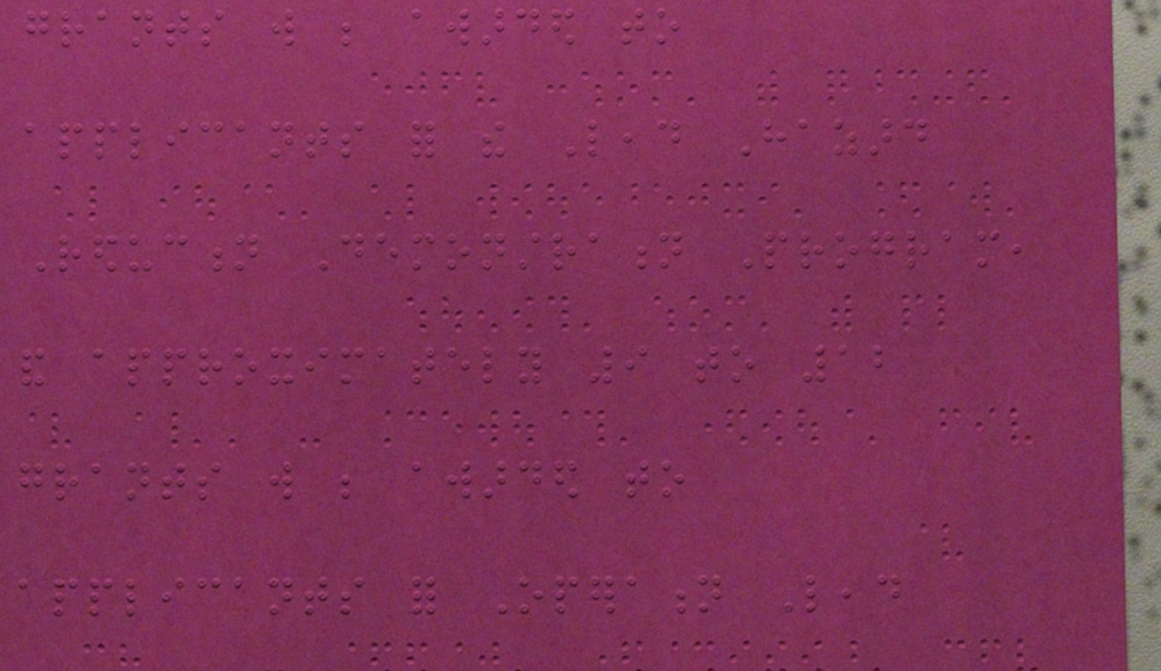grants will be awarded to
applicants for the Lead Hazard
Reduction Demonstration Program,
and approximately 9 to 12
grants will be awarded to
applicants for Operation Lead
